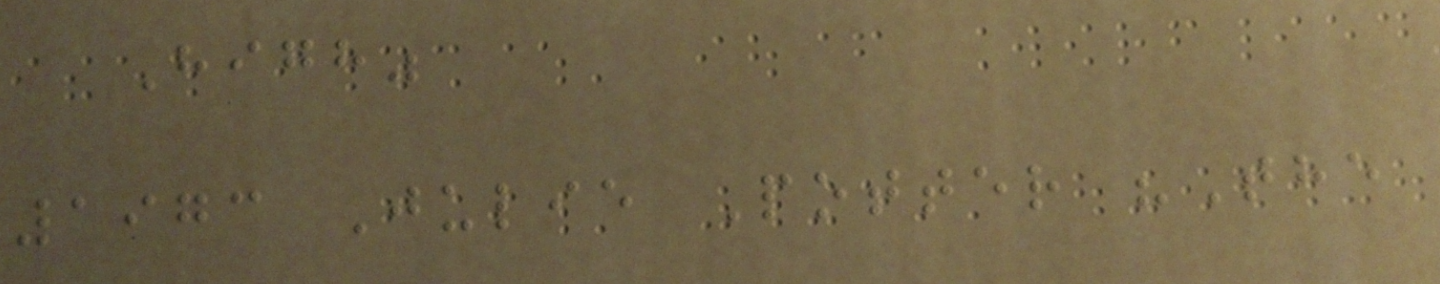High"
1973 Julie Potter "The
